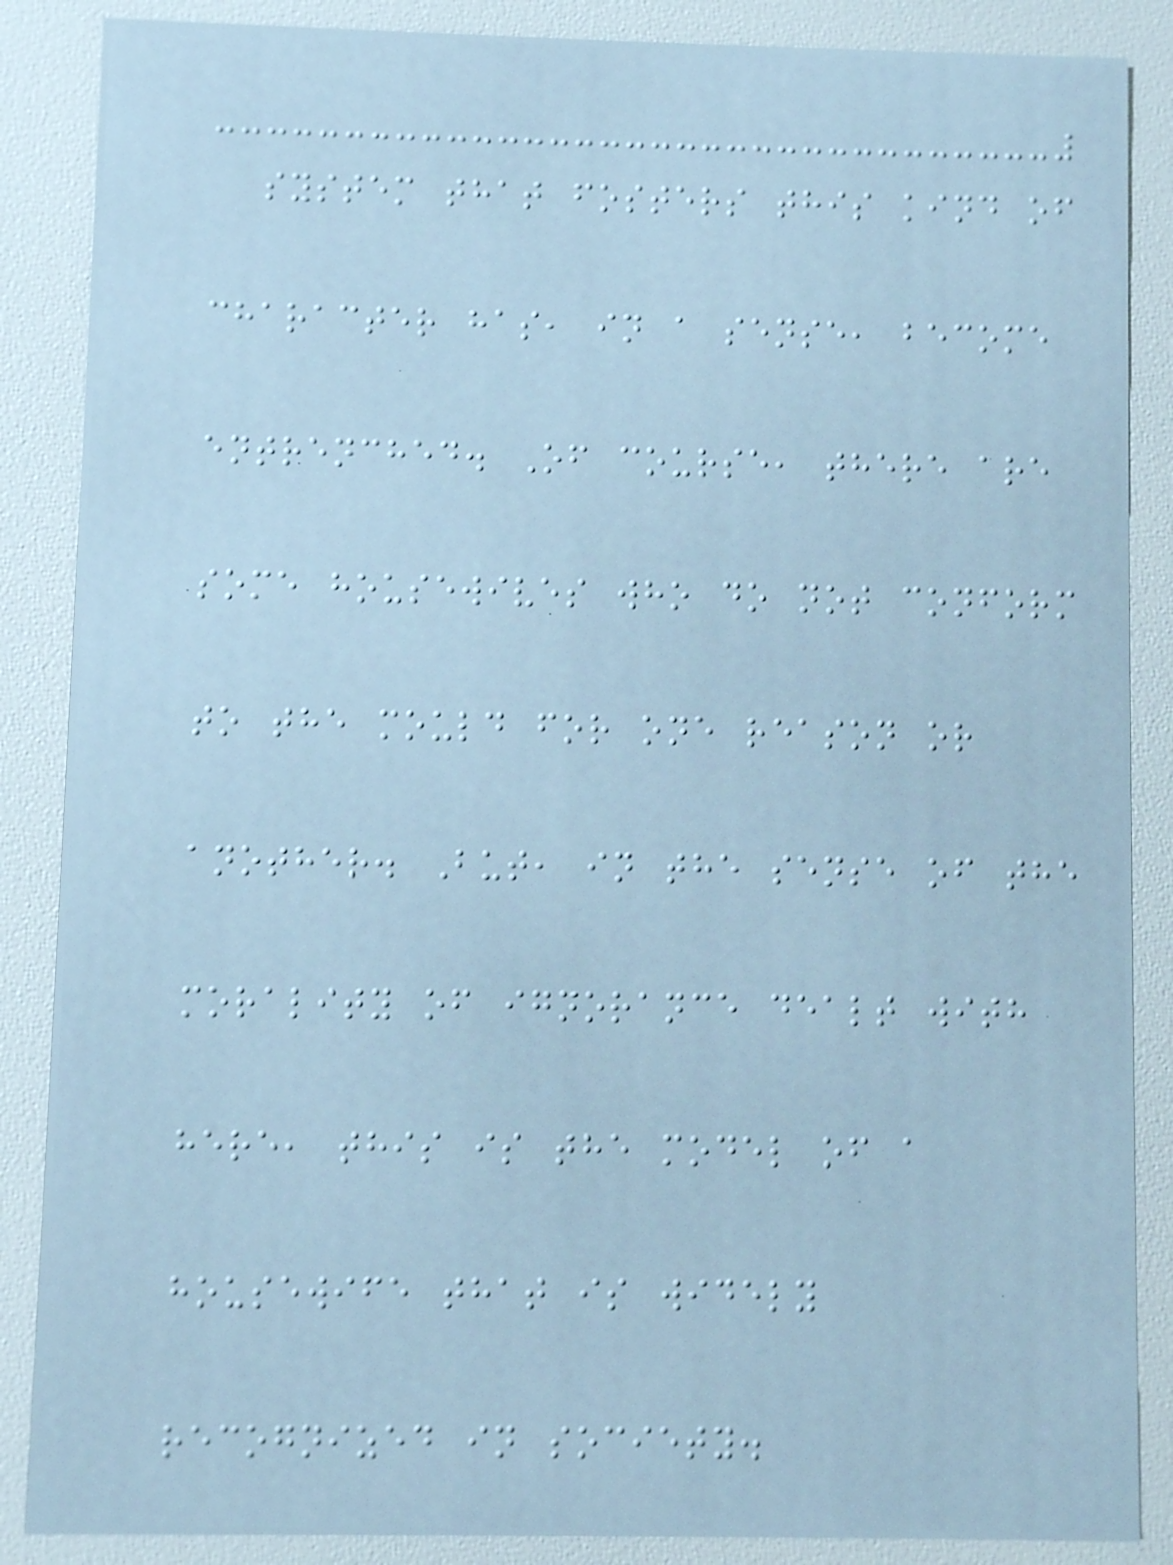system that fosters this kind of
character has, in a sense, become
entrenched. Of course, there are
some housewives who do not conform
to the mould for one reason or
another. But, in the sense of the
morality of ignorance dealt with
here, this is the model of a
housewife that is widely
recognized in society.
